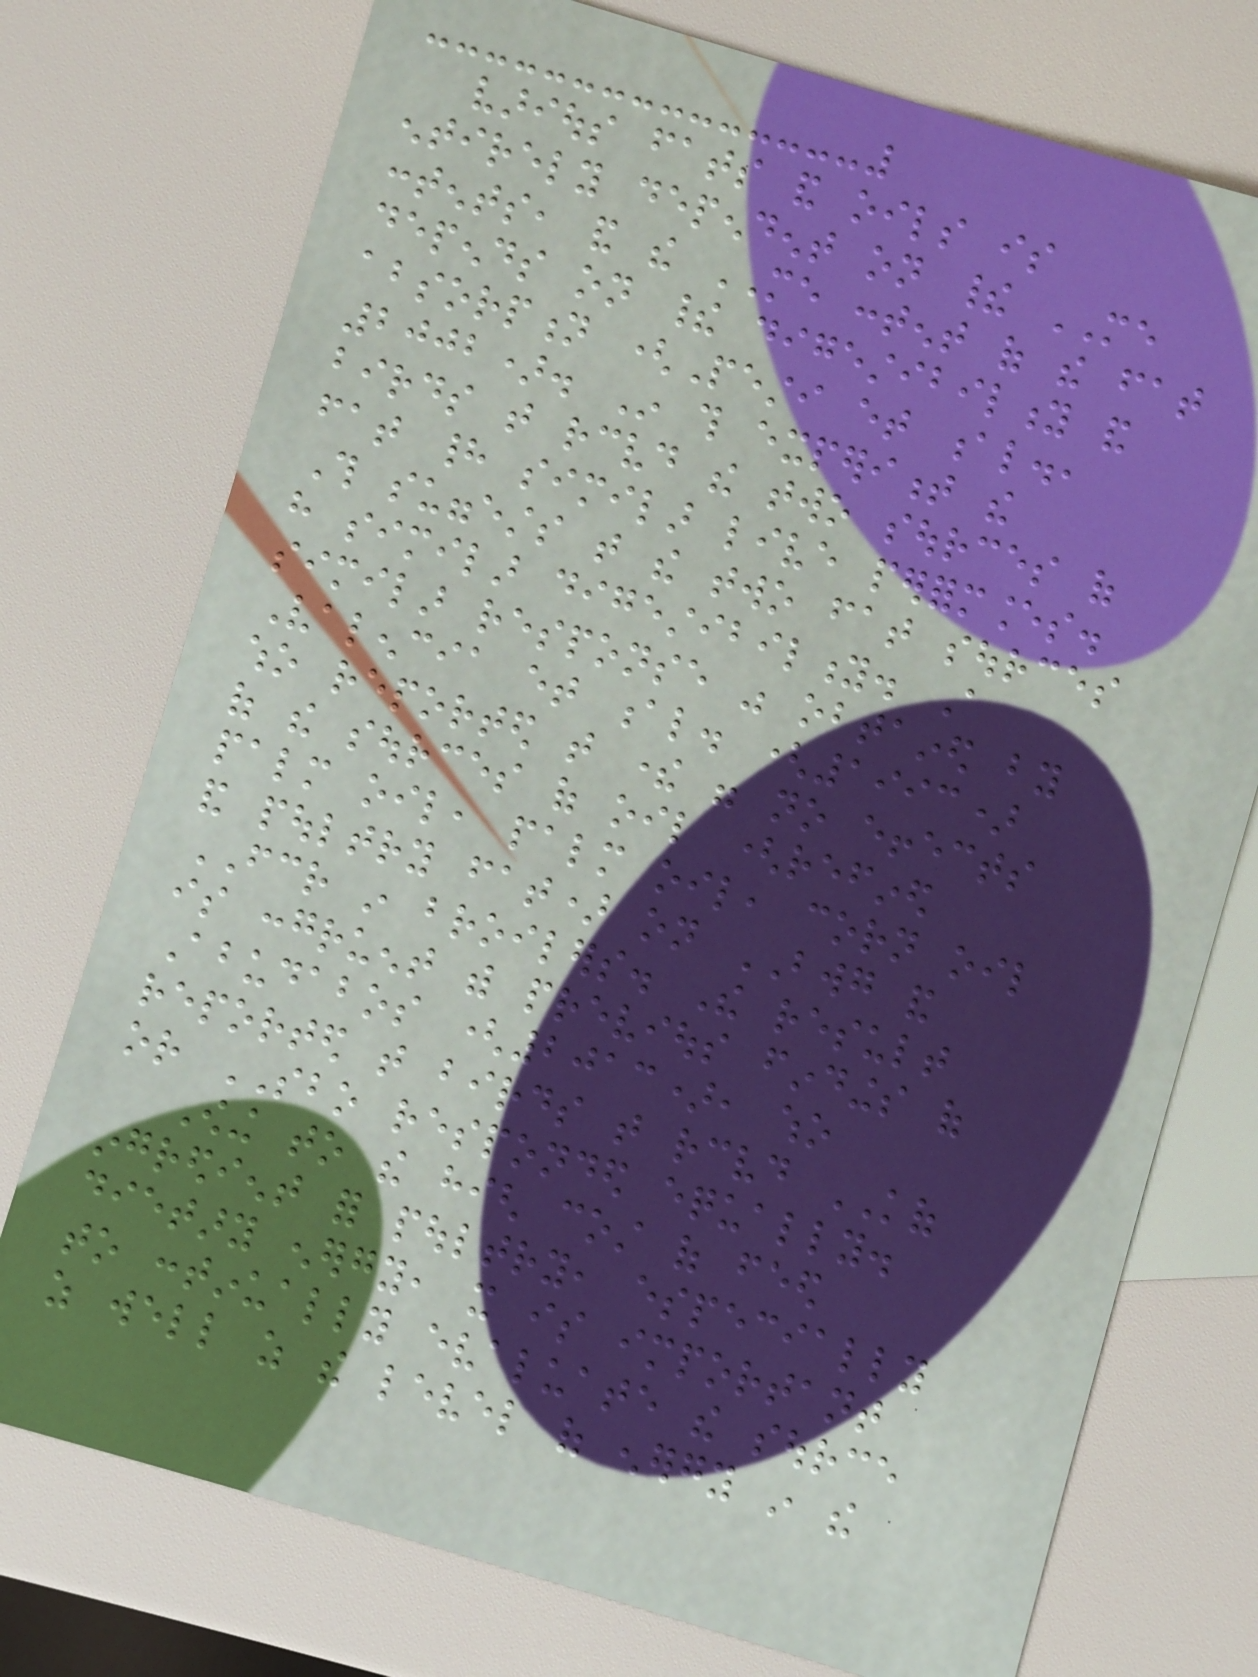various fats and oils is
entirely dependent on their ME
contents, and the ME content of the fat
depends on their digestibility and
absorption (Pesti et al.,
2002). In this experiment the
birds that received the two sources of
fat had similar live performances.
This suggests that the two fat sources
have similar digestibility. A
similar response was obtained by
Valencia et al. (1993)
who reported that there were no effects
of the sources of oil (refined
palm oil, palm oil, corn oil
and poultry fat) on BWG and
FCR in broilers. The result
is congruent with previous findings of
Abudabos (2013), who
reported that birds that received KOF
or SBO responded equally.
Owing to the high cost of feed
ingredient for poultry, especially
dietary energy, it is important
to continually evaluate the source
as well as the level of energy in the
